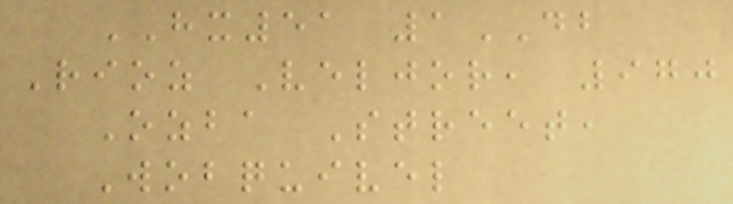HX51 1DB
Rioz Veljor, 970
Ozba Street,
Wobquivel
